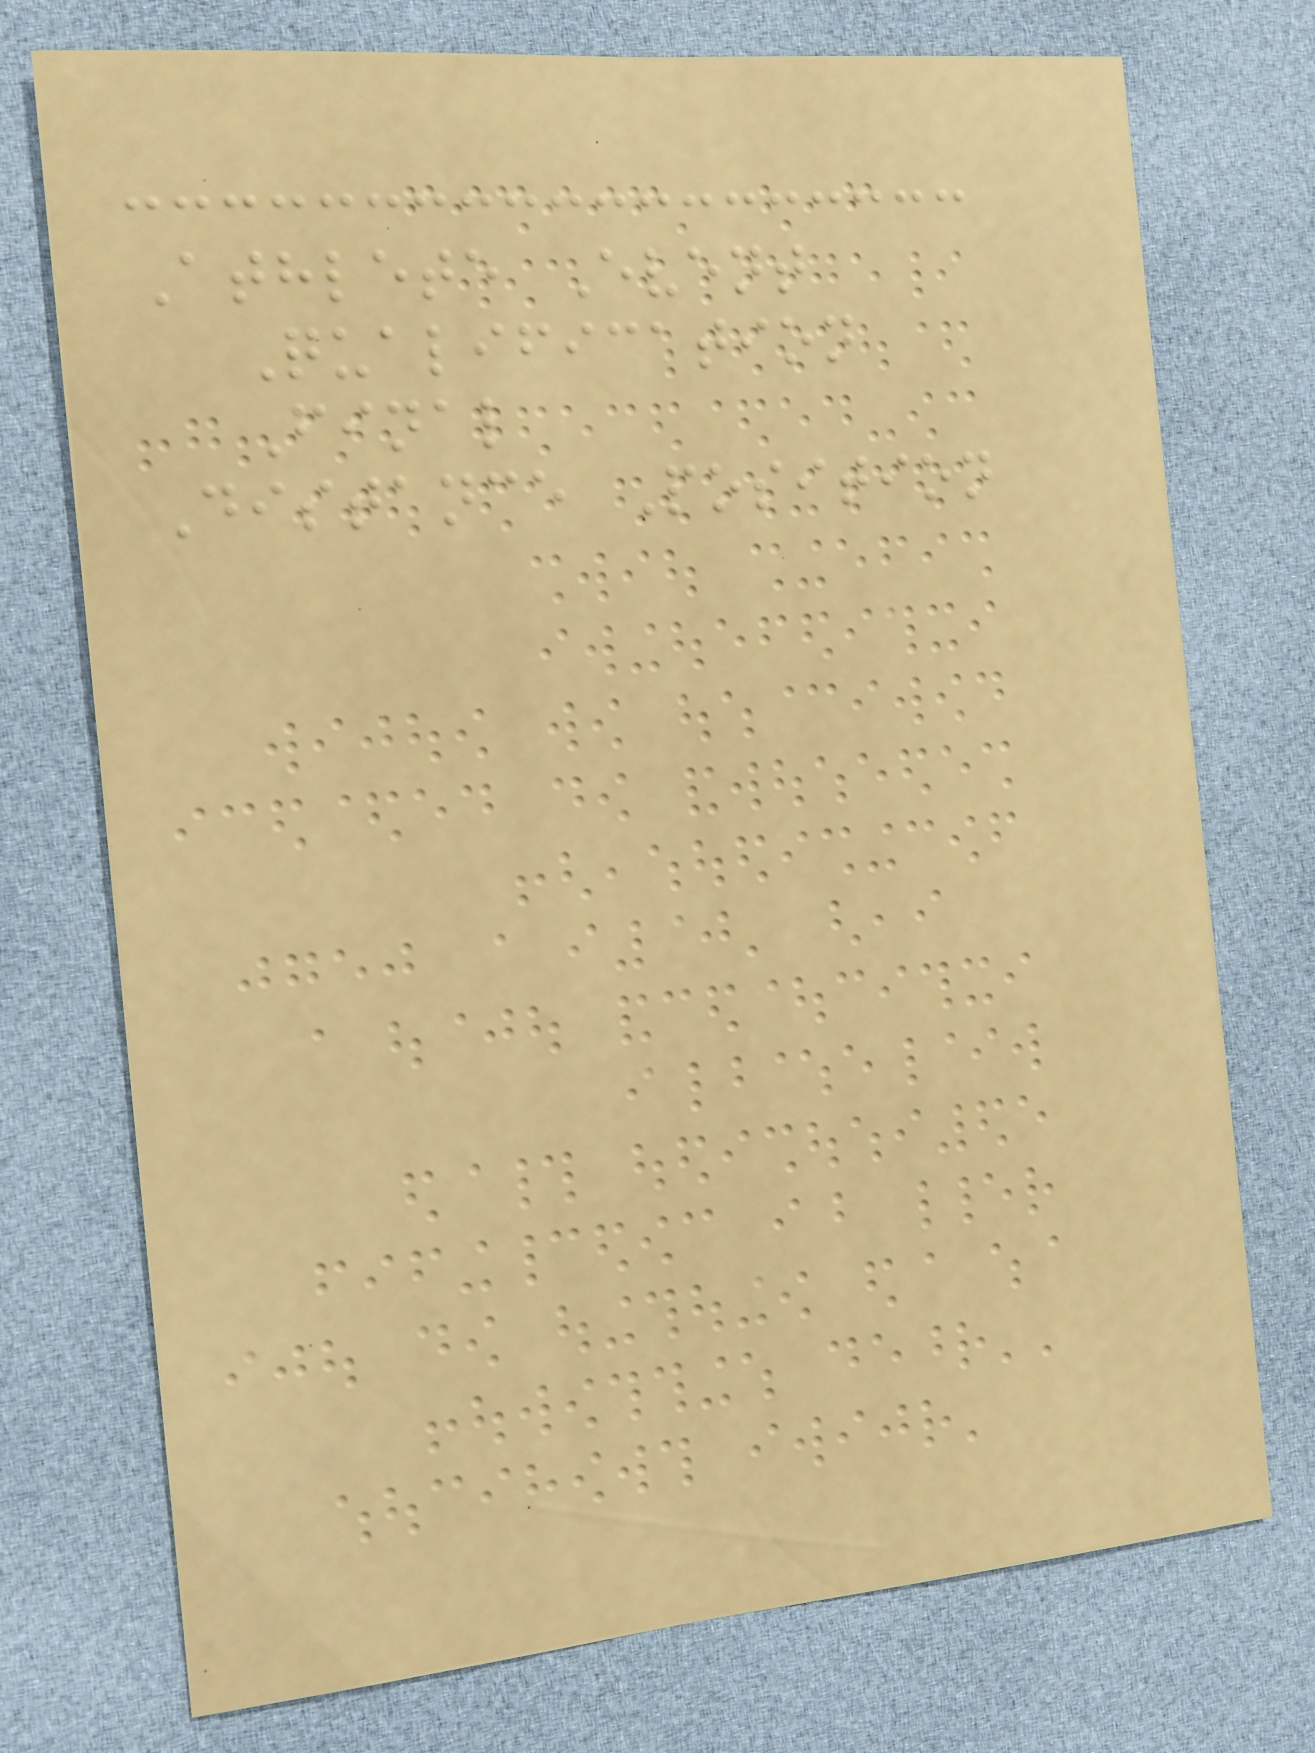Athlete Event
Qualification
Final
Distance Position
